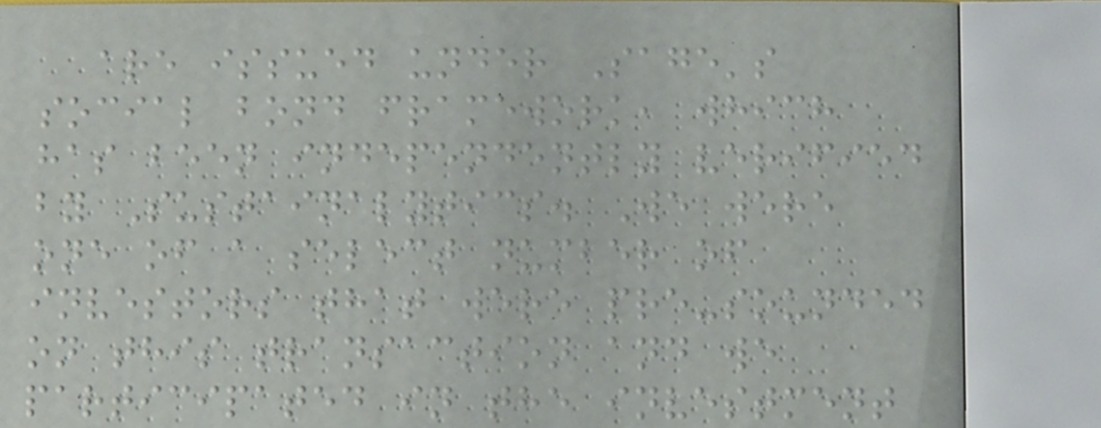are issued under Sage's
social bond framework, which
has been independently verified
by Sustainalytics. We were
one of a select number of
investors that were pre-sounded
on this transaction and we
participated in the investment
